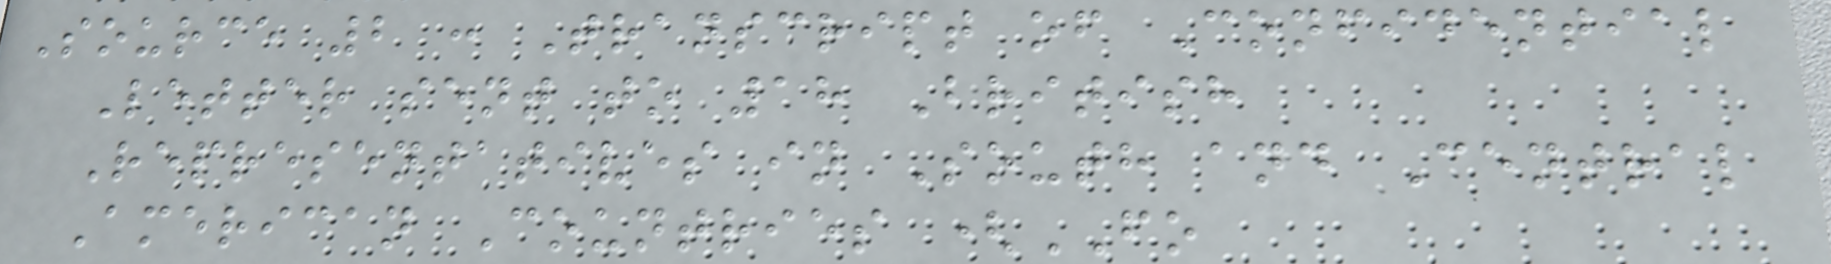Source 2 : Transcript of Confidential
Letter sent to 18 British
Representatives in South and Central
American Countries (FO
